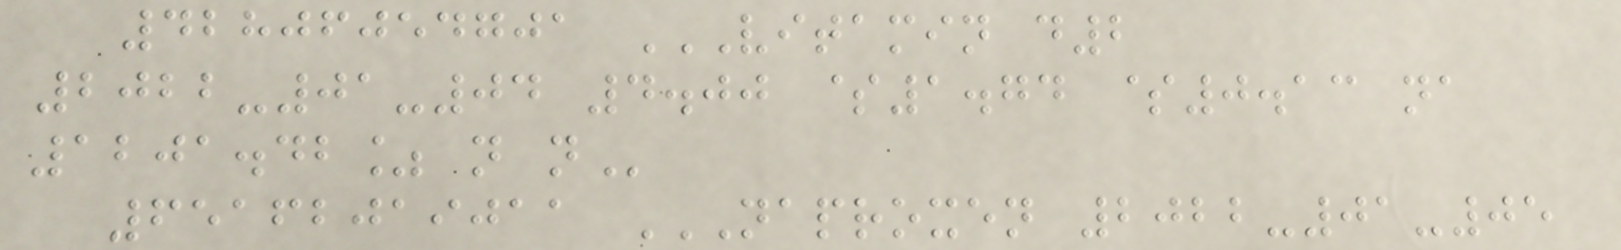42806054701 VITAMIN D2
2022-01-04 4.00 $1.74 $0.13 NA
1201.42% N N
65162019011 NAPROXEN 2022-01-05
